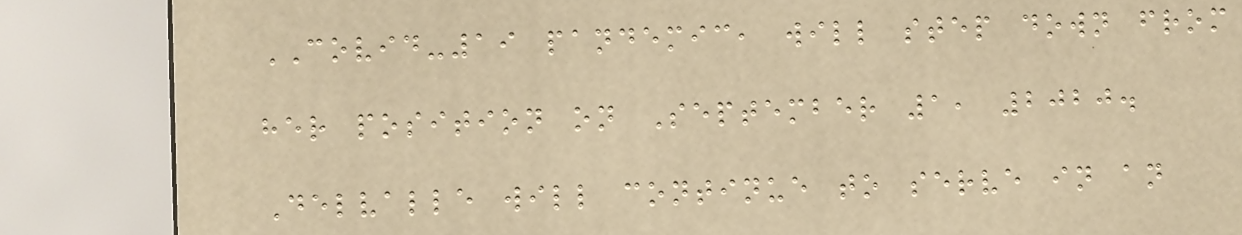COVID-19 pandemic, will step down from
her position on September 1, 2020.
Delvalle will continue to serve in an
